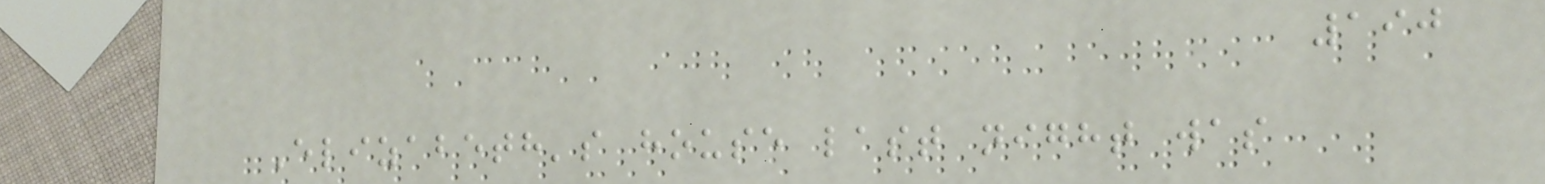190
Elizabeth's house last night was
